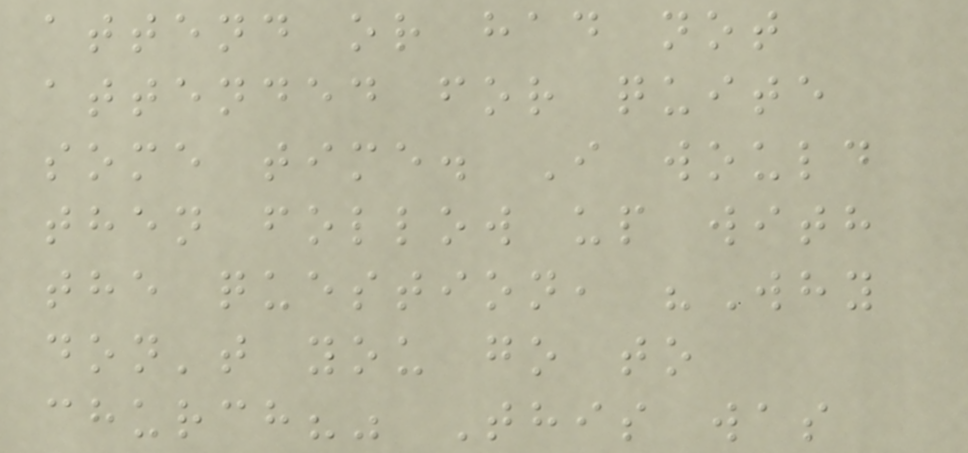attend or had not
attended for quite
some time. I would
then follow up with
the question, "Why
don't you go to
church?" This was
